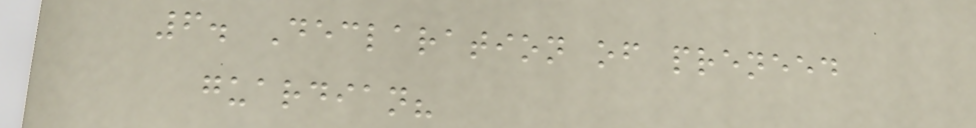6. Declaration of preneed
guardian?
